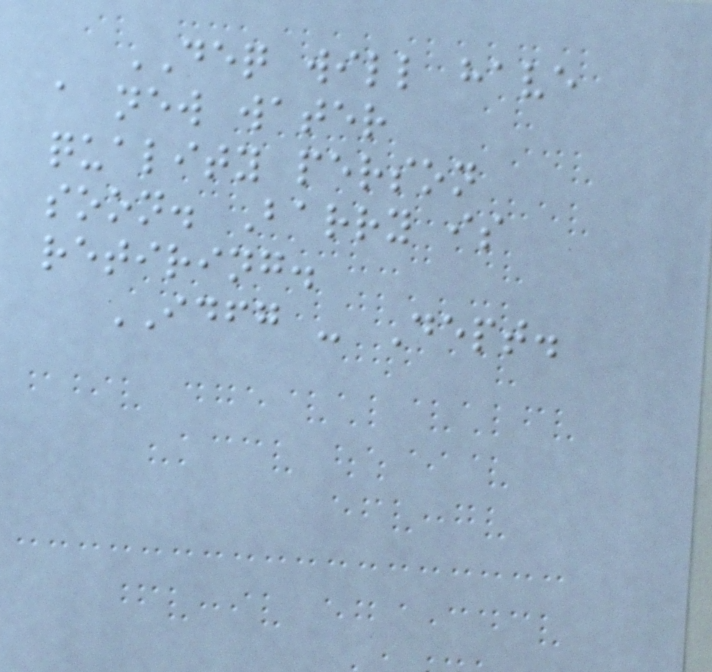DEQ will have
a new water
quality person
soon. Barry is
retiring.
IDFG - Dept.
